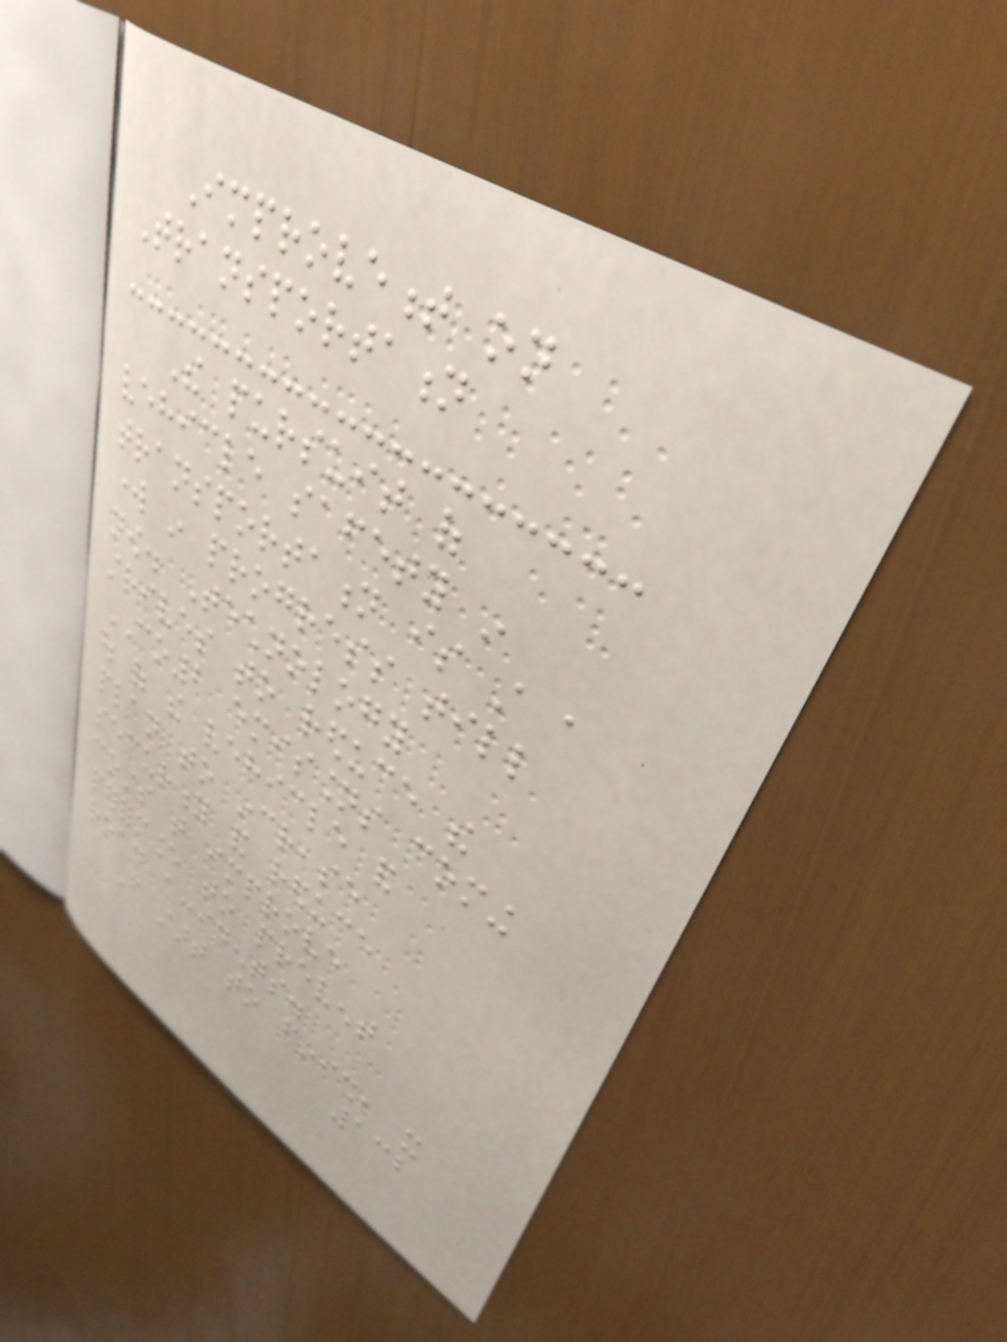Improvement on
Transportation
The pursuit of
vehicle safety in
transportation is still a
work in progress till
now. Technology
strives to reduce the
CO2 emissions coming
out of the vehicle and
plan to increase
security and reduce
costs that improve
performance to prevent
road accidents.
From start to finish, it
132
